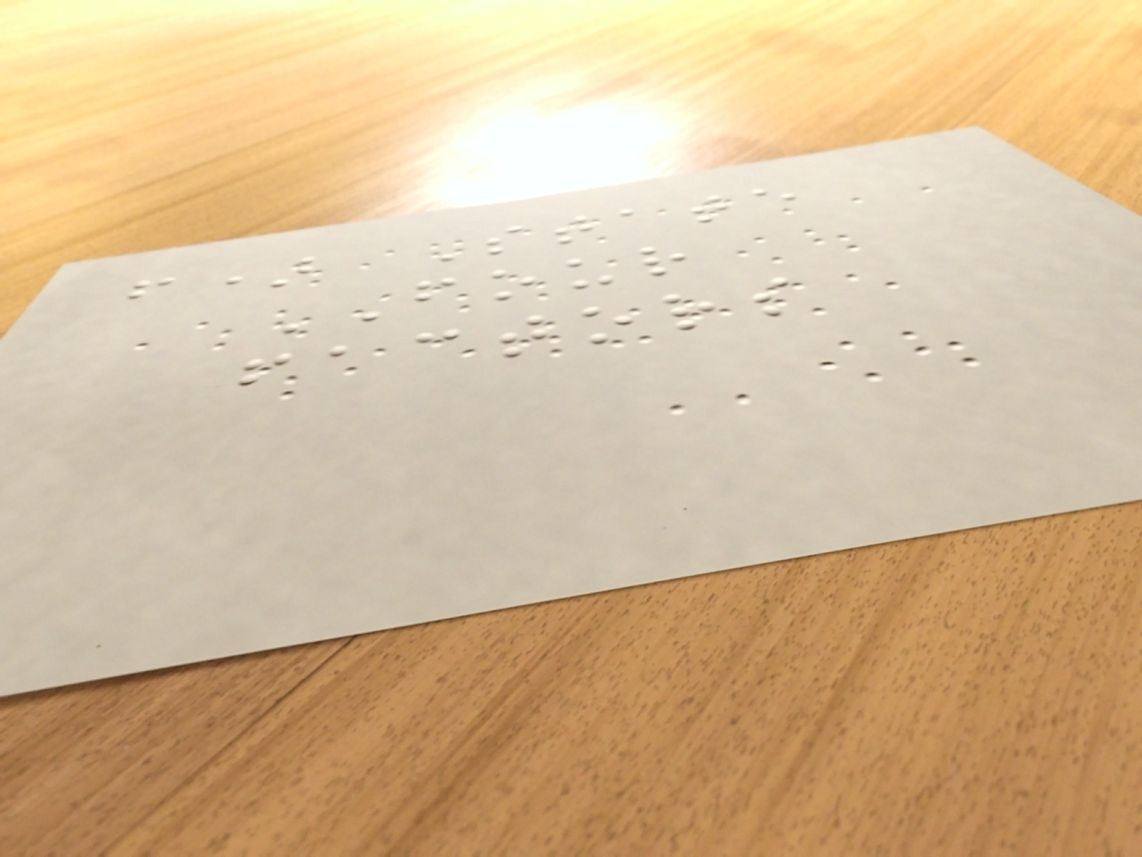f) State
FOUR
factors
